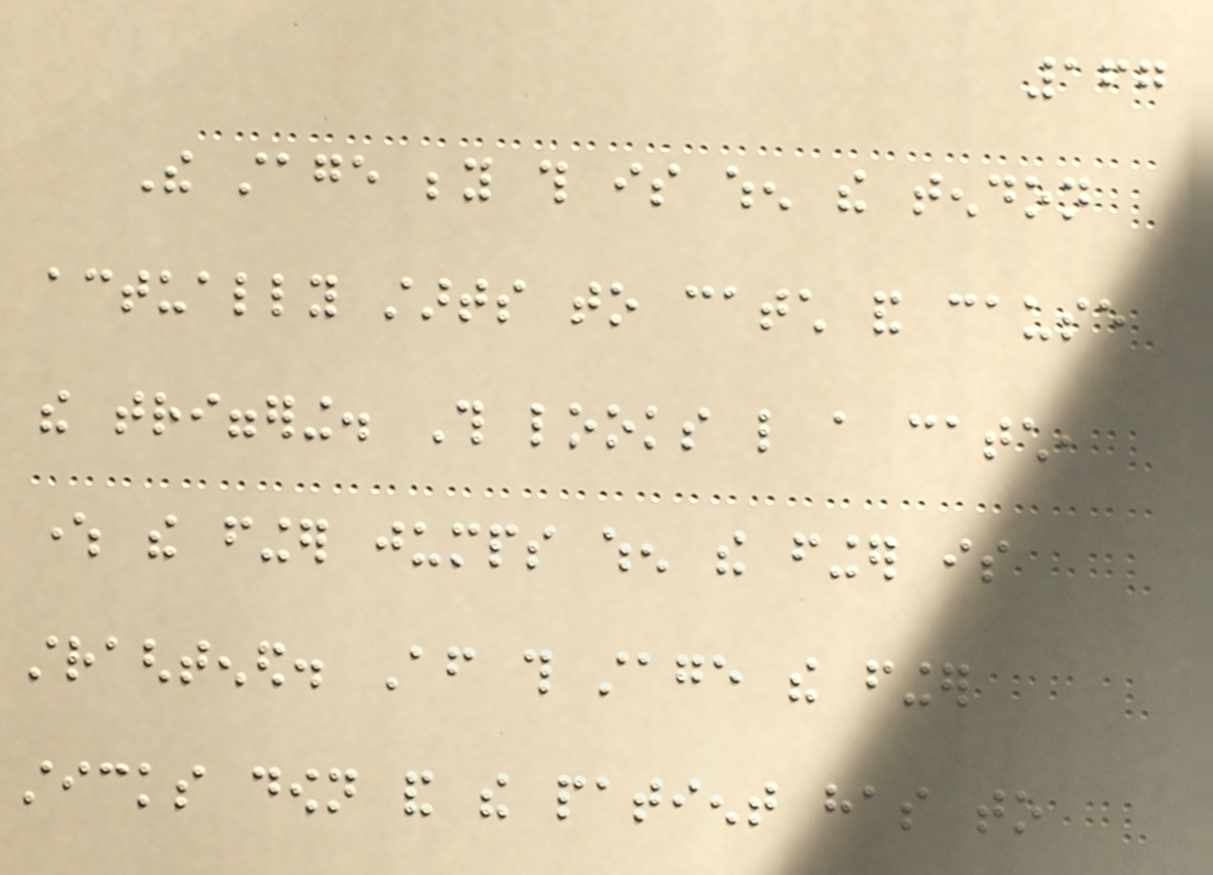167
The stage beyond this is when the tendon
actually starts to catch and cause
the triggering. This looks like a catch,
where the finger jumps when the finger is
straghtened. After this stage the finger
sticks down and the patient has to
